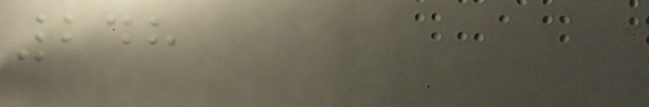248
